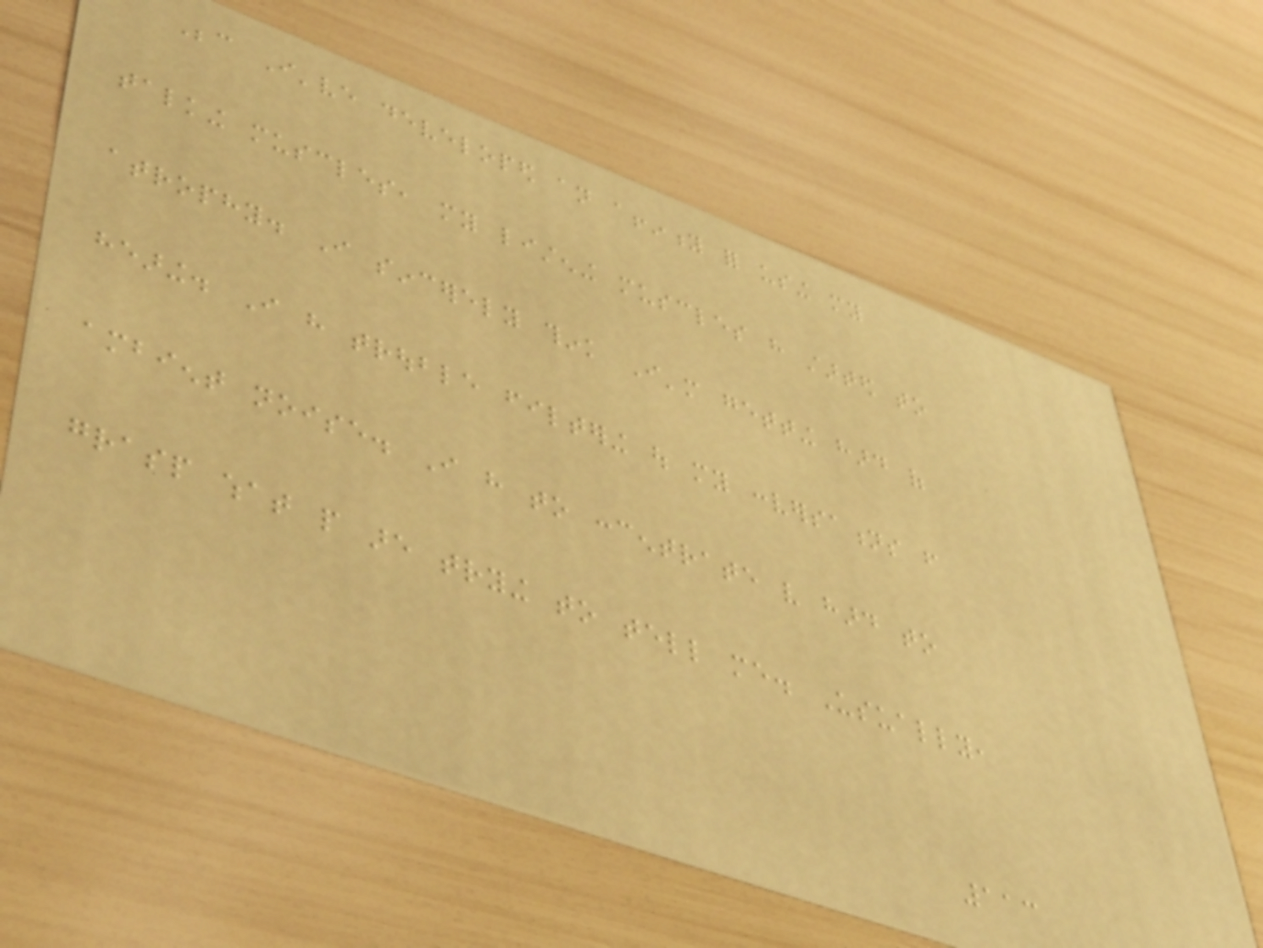Because I've developed an affinity for using my
talking muscles, my listening muscles have started to
atrophy. I sincerely think I'm getting hard of
hearing. I have trouble filtering out my conversations from
ambient noise. I have to concentrate very hard to
grasp what people are trying to tell me. Usually,
113
